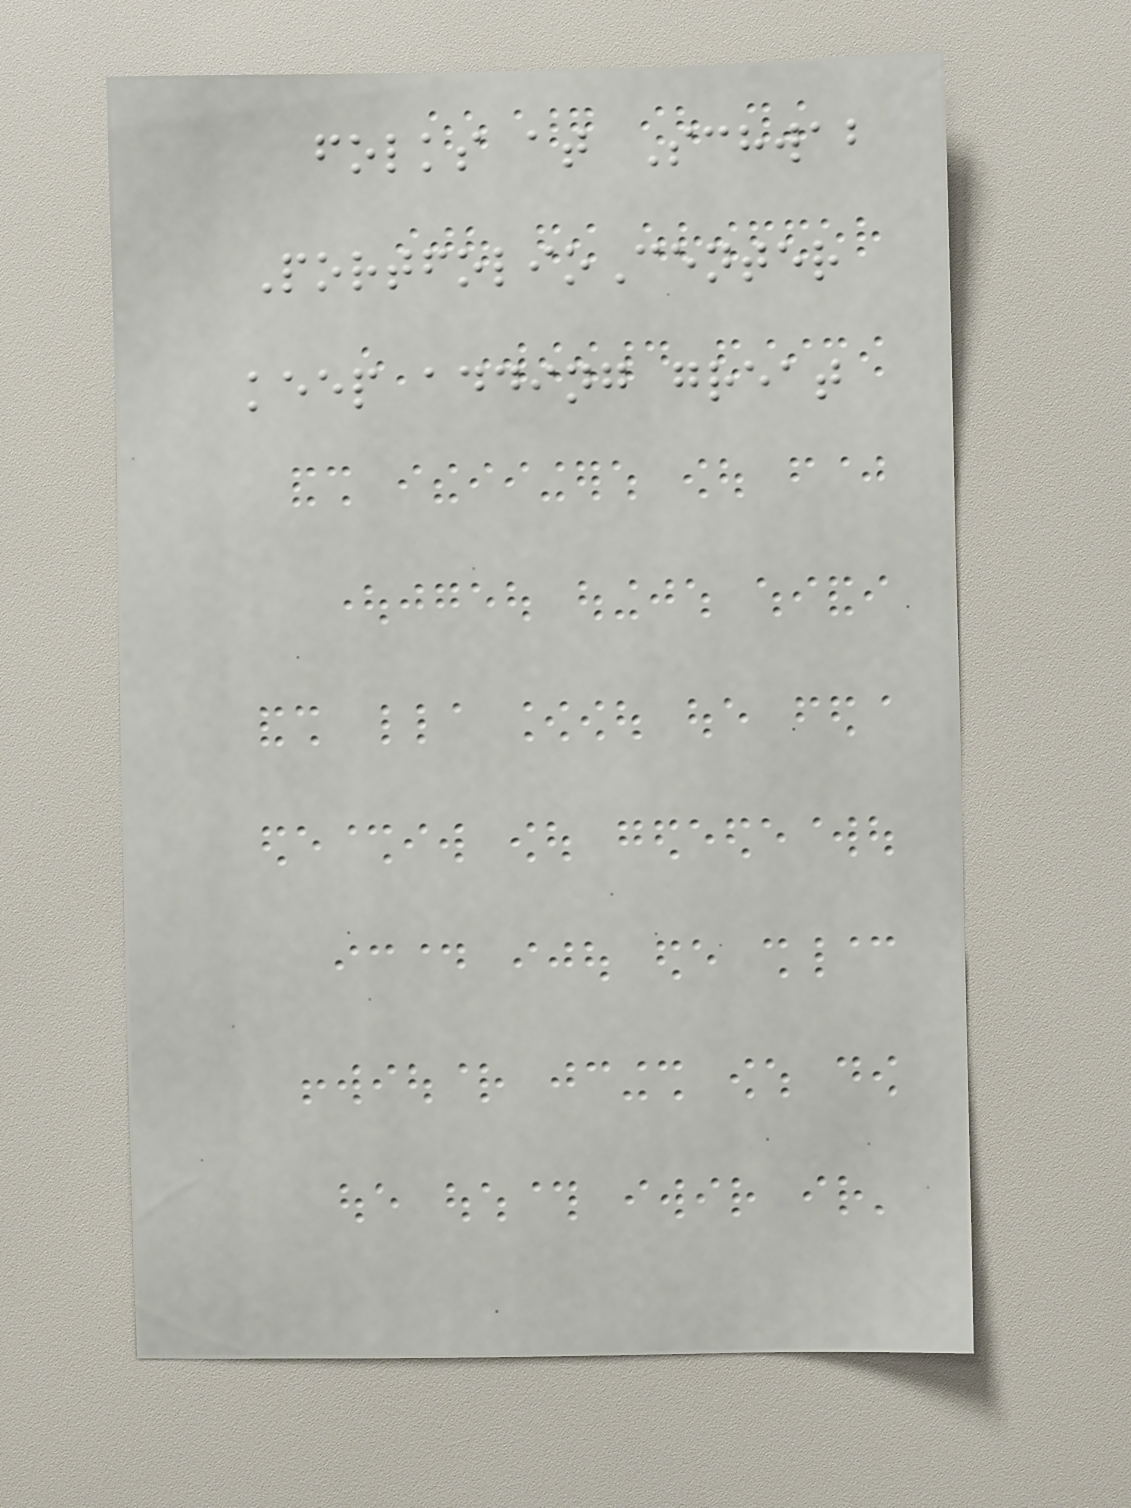folks at Schwab
PortfolioCenter
keep adding great
